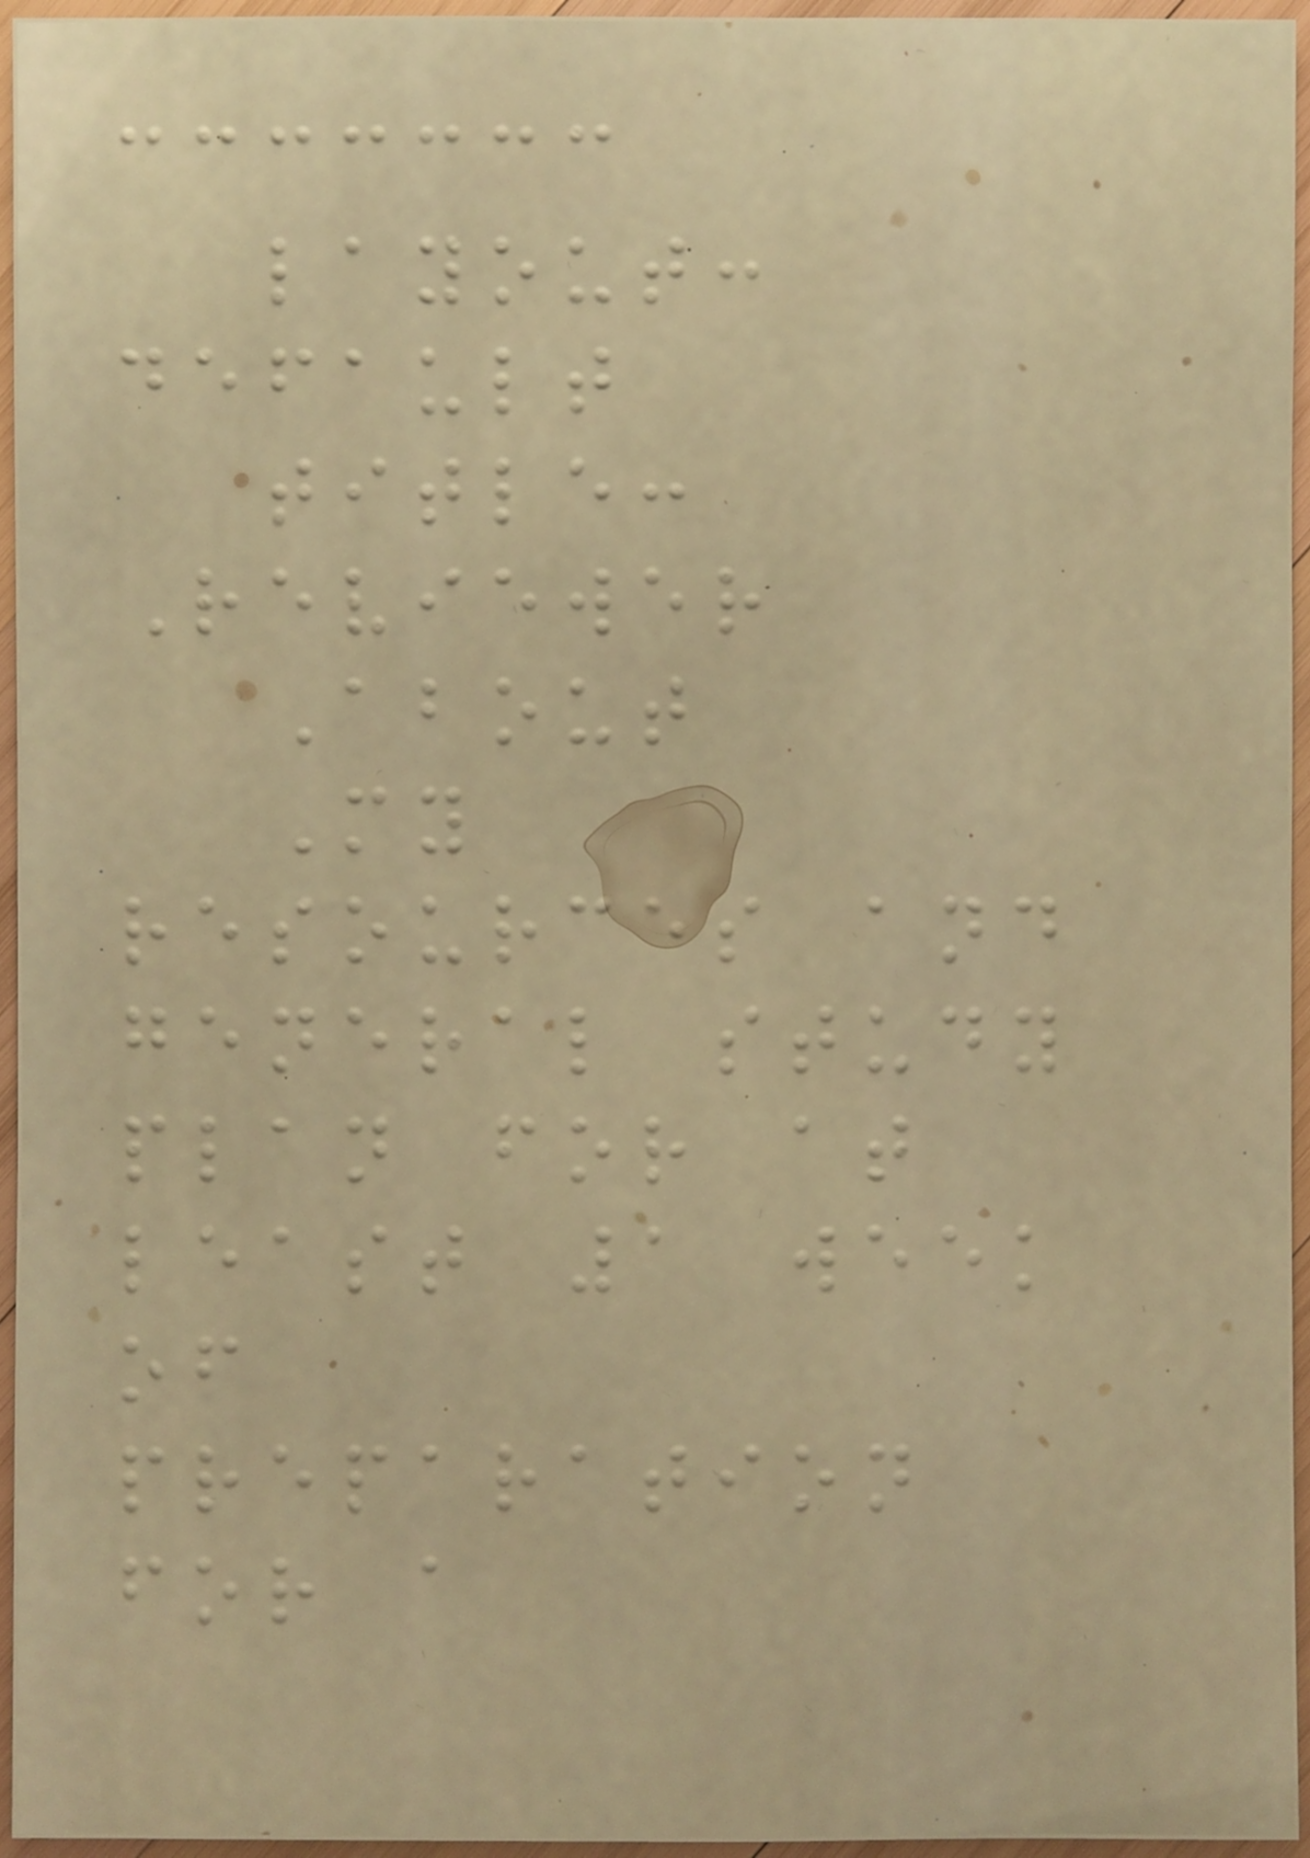layout:
default
title:
Reviewer
About
My
resources and
general study
plan for at
least 1 week
of
preparation
for a
